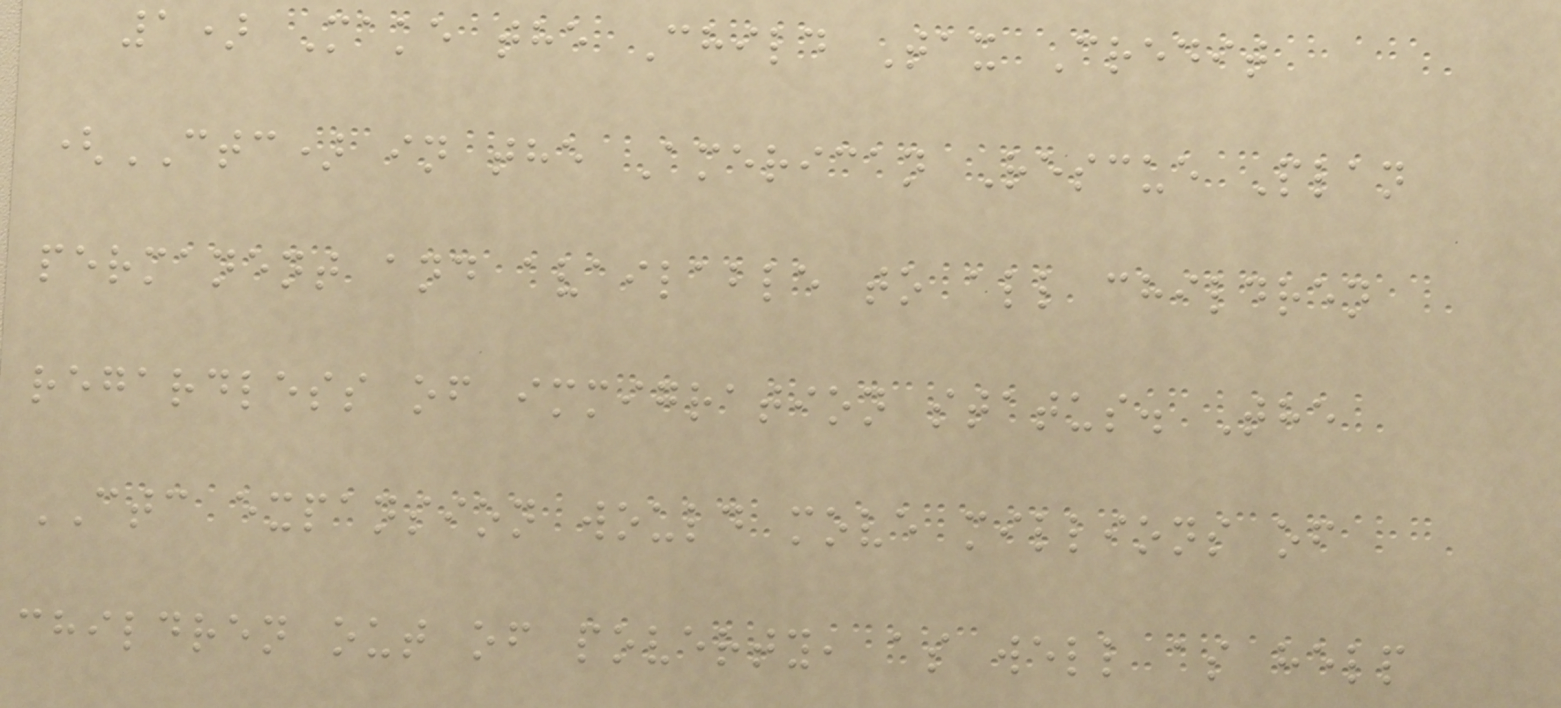1) Make the Child Tax Credit
(CTC) in the American Rescue Plan
permanent and available to all children
regardless of immigration status. The
CTC expansion would move millions of
children out of poverty, as well as help
